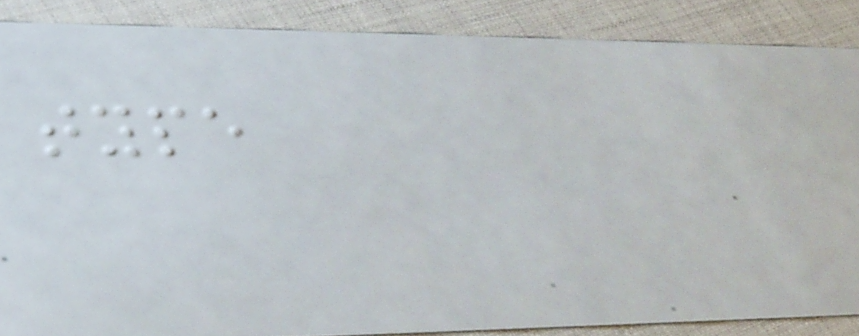type
